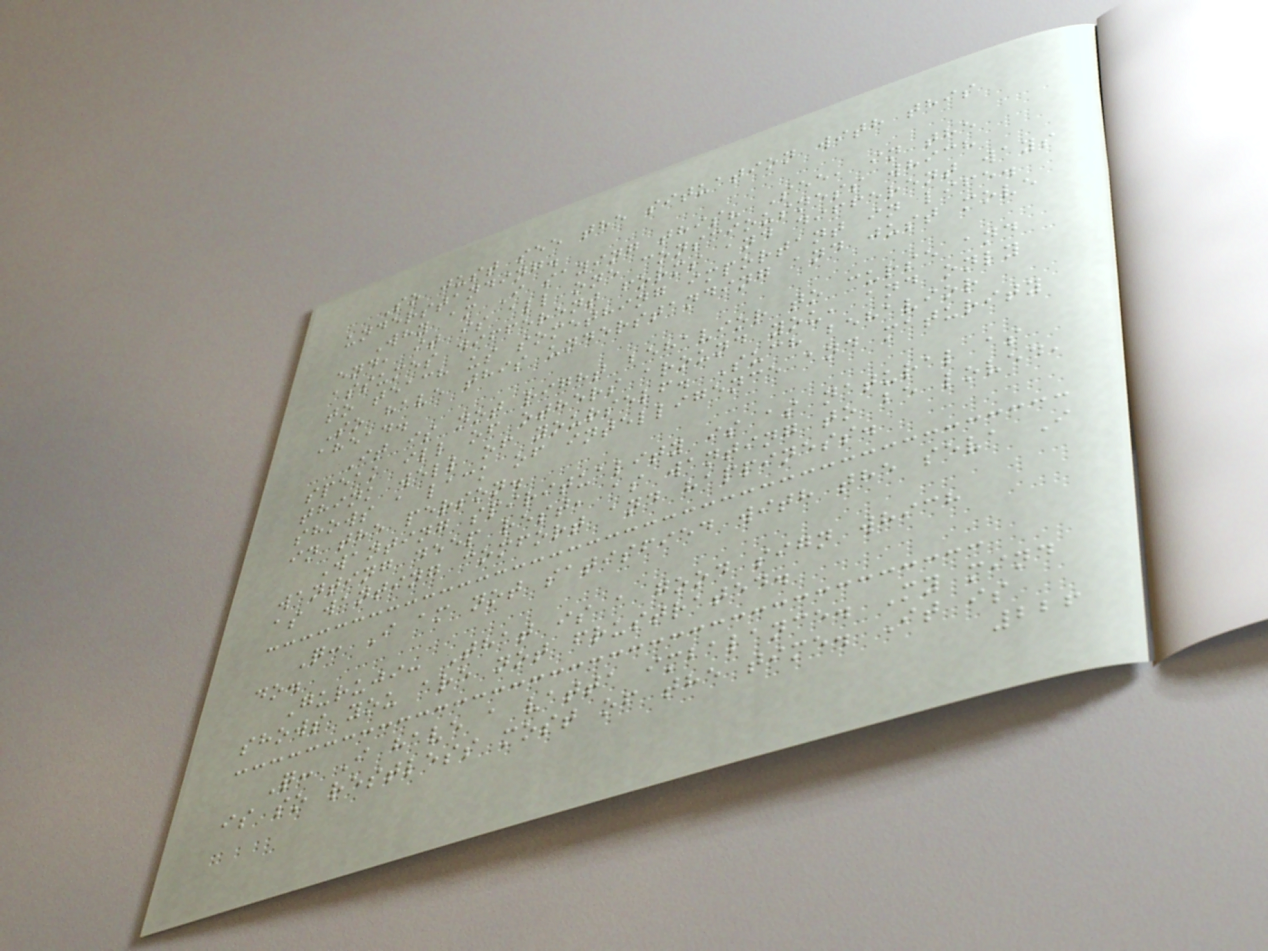So just see the situation with this
understanding.
Why am I saying this? See, in the
end, it is all one consciousness which
assumes different forms and different ways
to teach us something important in life.
So have this understanding and just move
ahead.
It is not right behavior to curse and
speak ill of others around you, and only
think well of yourself. Such behavior
shows a lack of intelligence and maturity
in the person.
Wanting spirituality is as natural as
wanting deep rest, as wanting to be loved,
as wanting comfort and happiness.
Q: I am not satisfied with the seva I
do.
Guruji: That is a good sign which
shows you are not frustrated.
Q: I have a vatta imbalance. My mind
is so restless most of the time. It is
226
